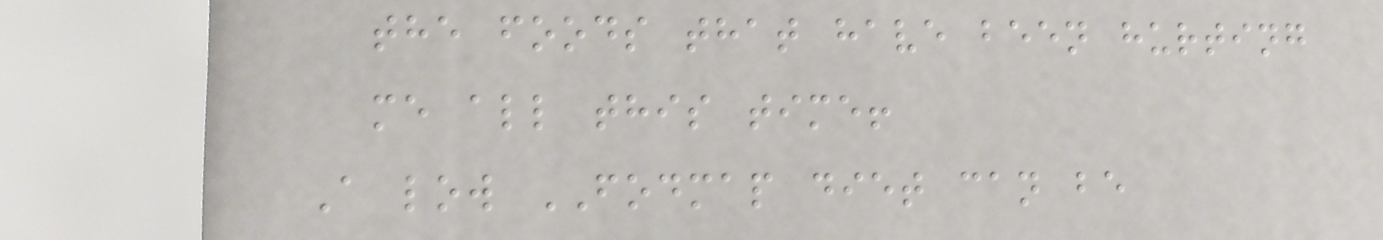the foods that have been hurting
me all this time!
A low FODMAP diet can be
